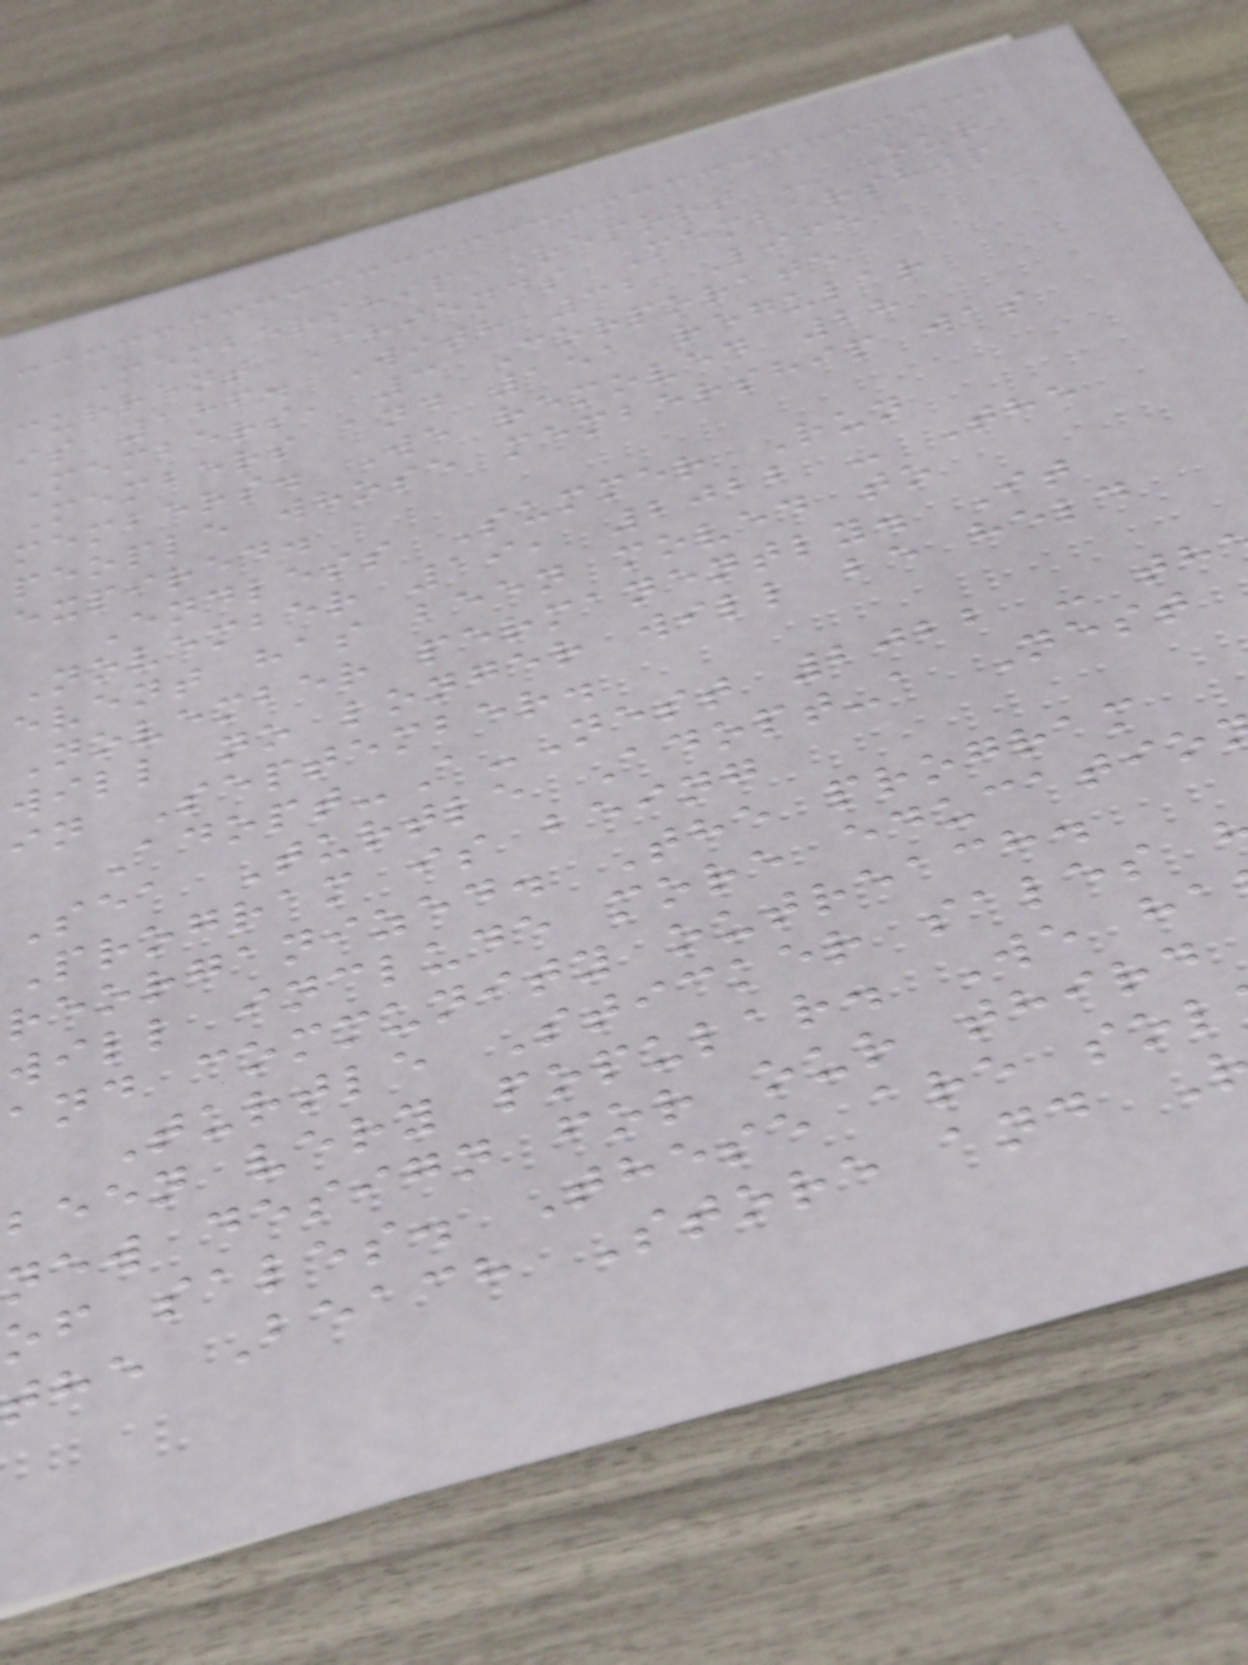Membership Report - Our
current Friends Membership
is 186. With 32 Life
Members, 3 Corporate
Members and 151 regular
members. We removed 28
people whose membership was
expired.
Endless Summer Run
November 19, 2022 - The
event has been moved to
November permanently. It
will no longer will be held
in September.
Adopt-A-Nest 2022 - th
Sea Turtle Adopt-a Nest
Program is being
reorganized. The program
will include more educatio
and community outreach.
Turtle Sticker sales
been very popular. We ha
new design for our third
of sales. These are sol
the Beach Store and
